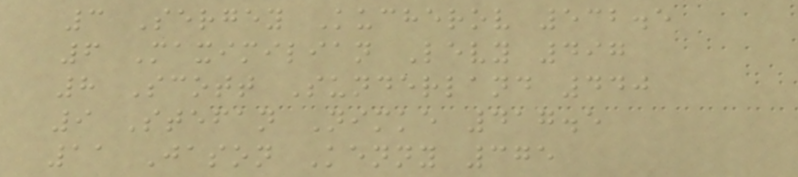3 Sergey Kucherov 532.5
6 Maximilian Levy 497
8 Scott Sunderland 440
9 Stefan Nimke 417.5
11 Jason Kenny 375
